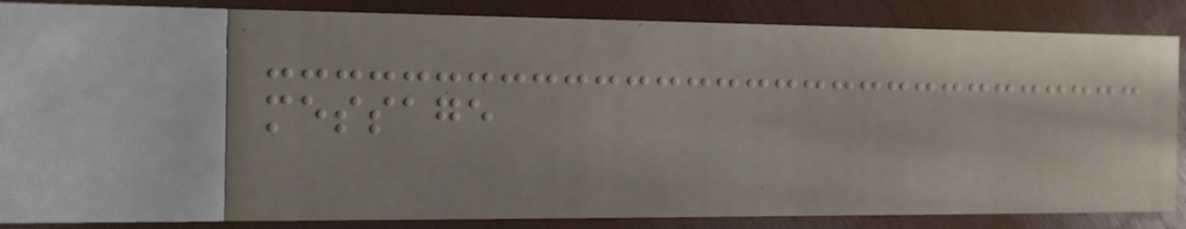message
